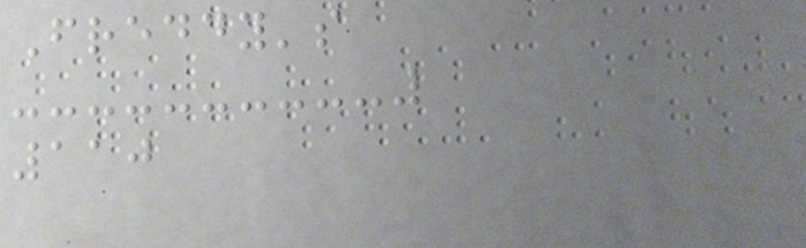Freddy's
110
